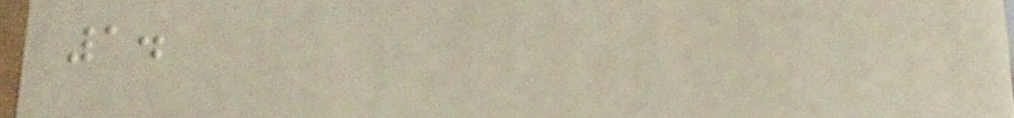1.
